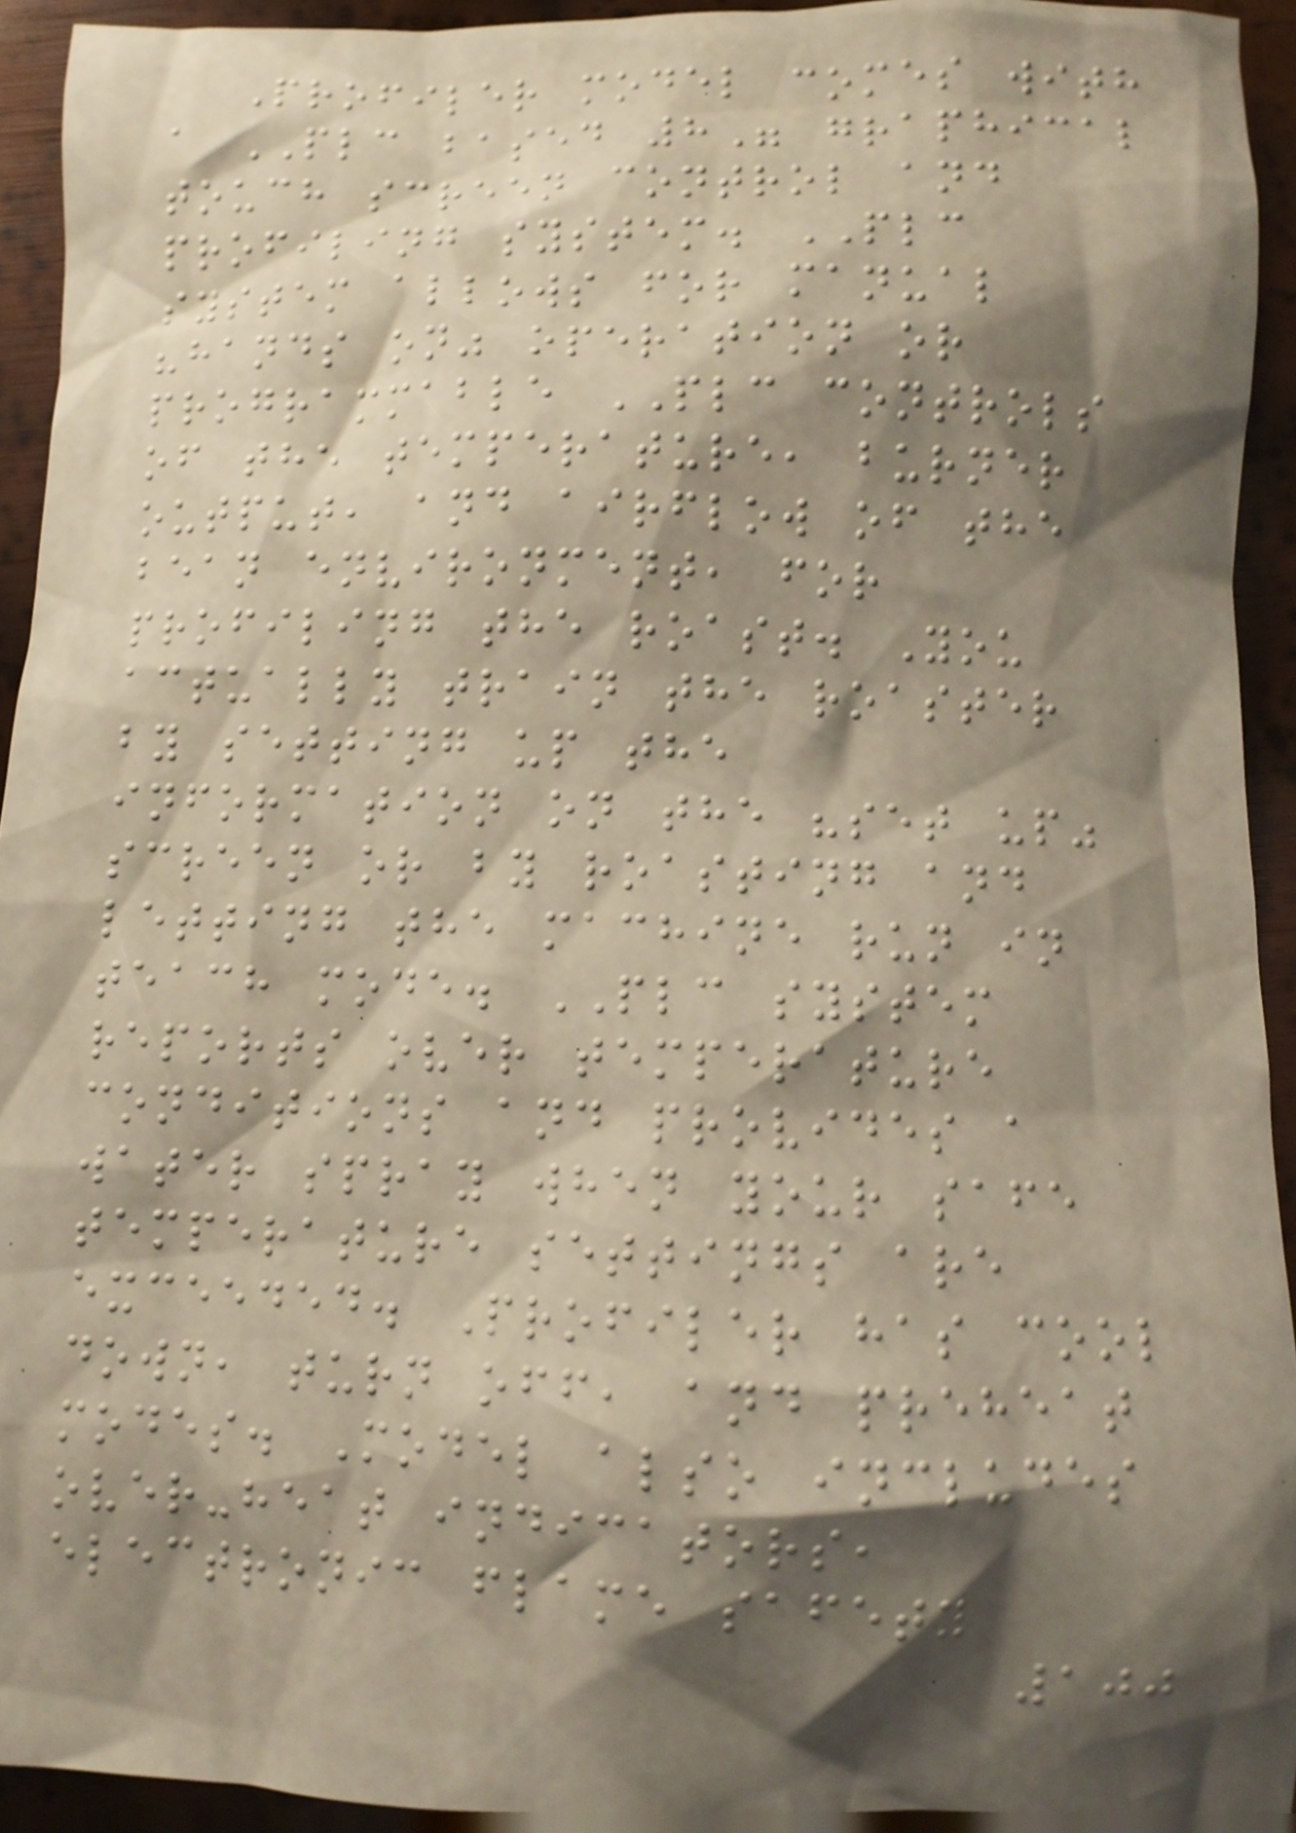Profiler model comes with
a PLC based 8" graphical
touch screen control and
profiling system. PLC
system allows for manual
"hands on" operation or
programmable PLC controls
of the temperature, burner
output, and airflow of the
bean environment, for
profiling the roast. You
actually train the roaster
by setting up the
information on the "set up"
screen or by roasting and
letting the machine run in
teach mode. PLC system
reports over temperature
conditions and provides a
water spray when your safe
temperature settings are
exceeded. Profiler has cool
down, turn off, and preheat
modes. Model also includes
over-heat indicators,
electronic flame safety
100
